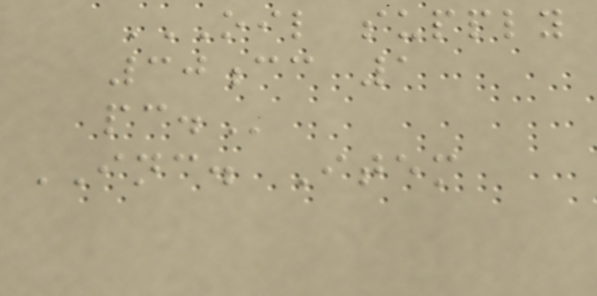OIL SUPPLY
30CC 1
PC.
INC. Item
